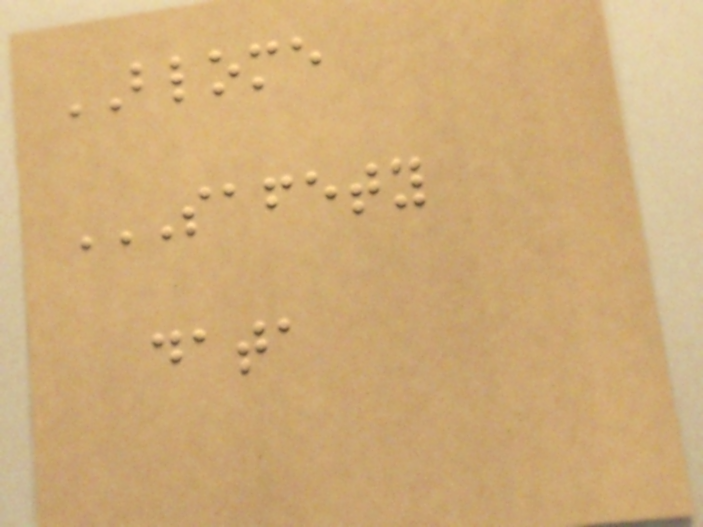BLOME
SAFETY
DATA
